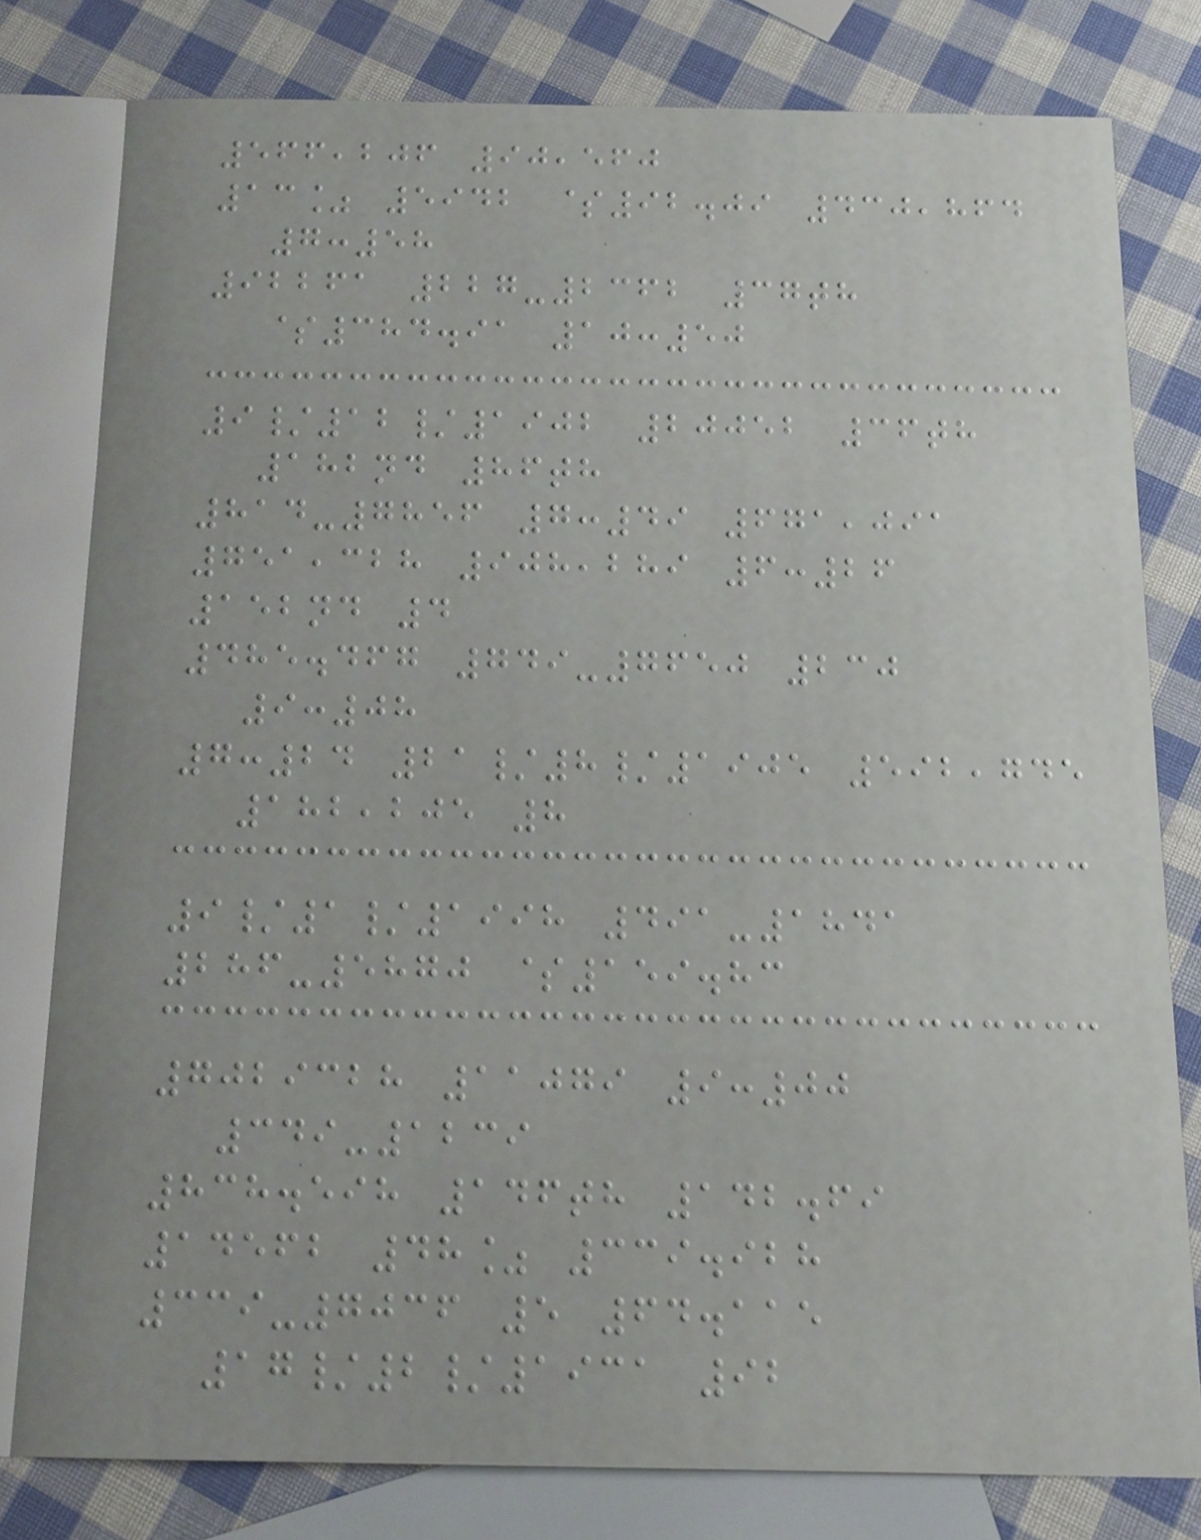566,206 90,560
13% 5942 $92.09 430,864
7:58
92261 227-2362 37th
$384.91 10:50
9/12/1902 20052 36th
182nd 86th
814-7856 7:49 671,091
751,328 908,289 6:26
152nd 4
485.467 749-7650 230
9:08
7:24 21/8/1905 592,745
182,205 8
9/1/1998 491-1841
286-5870 $159.83
7029328 11079 9:00
349-1239
838.598 146th 142.69
14562 48% 339.928
339-7036 5 64.115
17/2/1931 92
